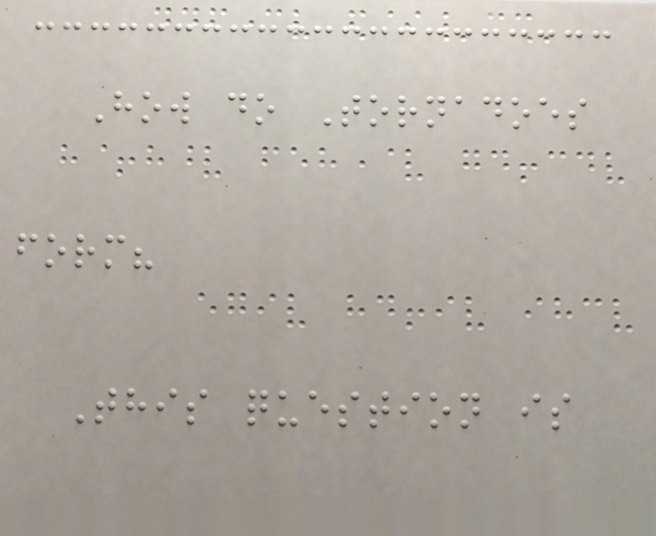How do Tornadoes
form?
This question is
